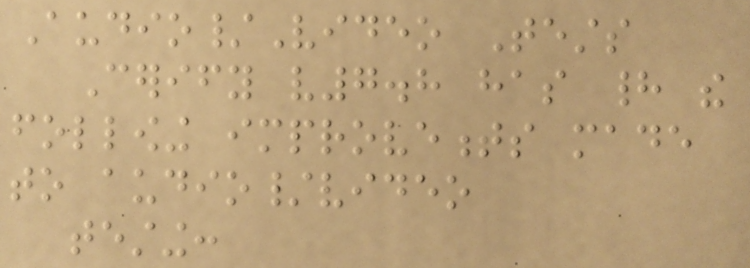Audio/Video Tests
Cerify v7.8 has had the
following improvements made
to audio/video
testing:
